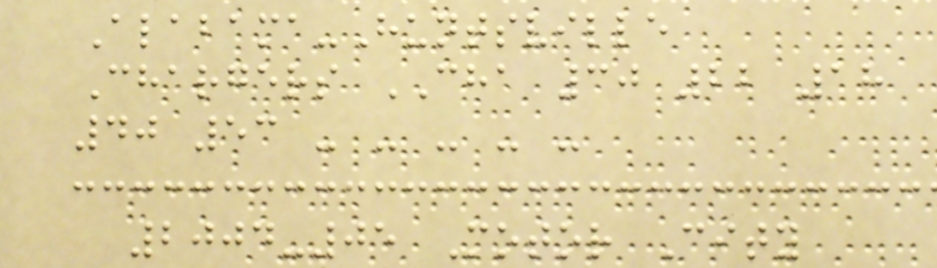Alabama-Huntsville
Chargers CHA 30 22 18
40 53 - - - - -
2004-05 Motor City
